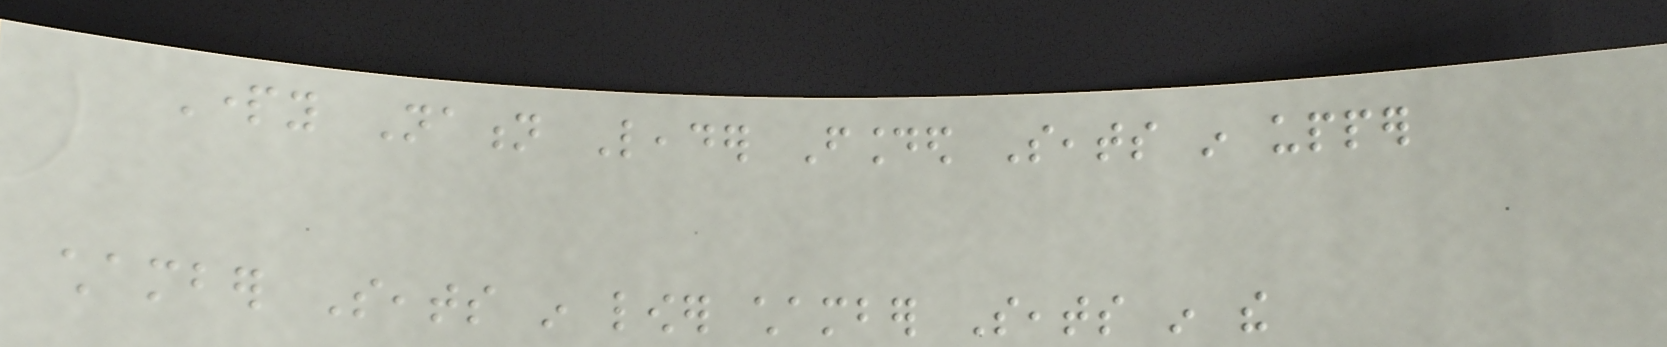Party Nation Leader Founded Seats in upper
chamber Seats in lower chamber Seats in the
